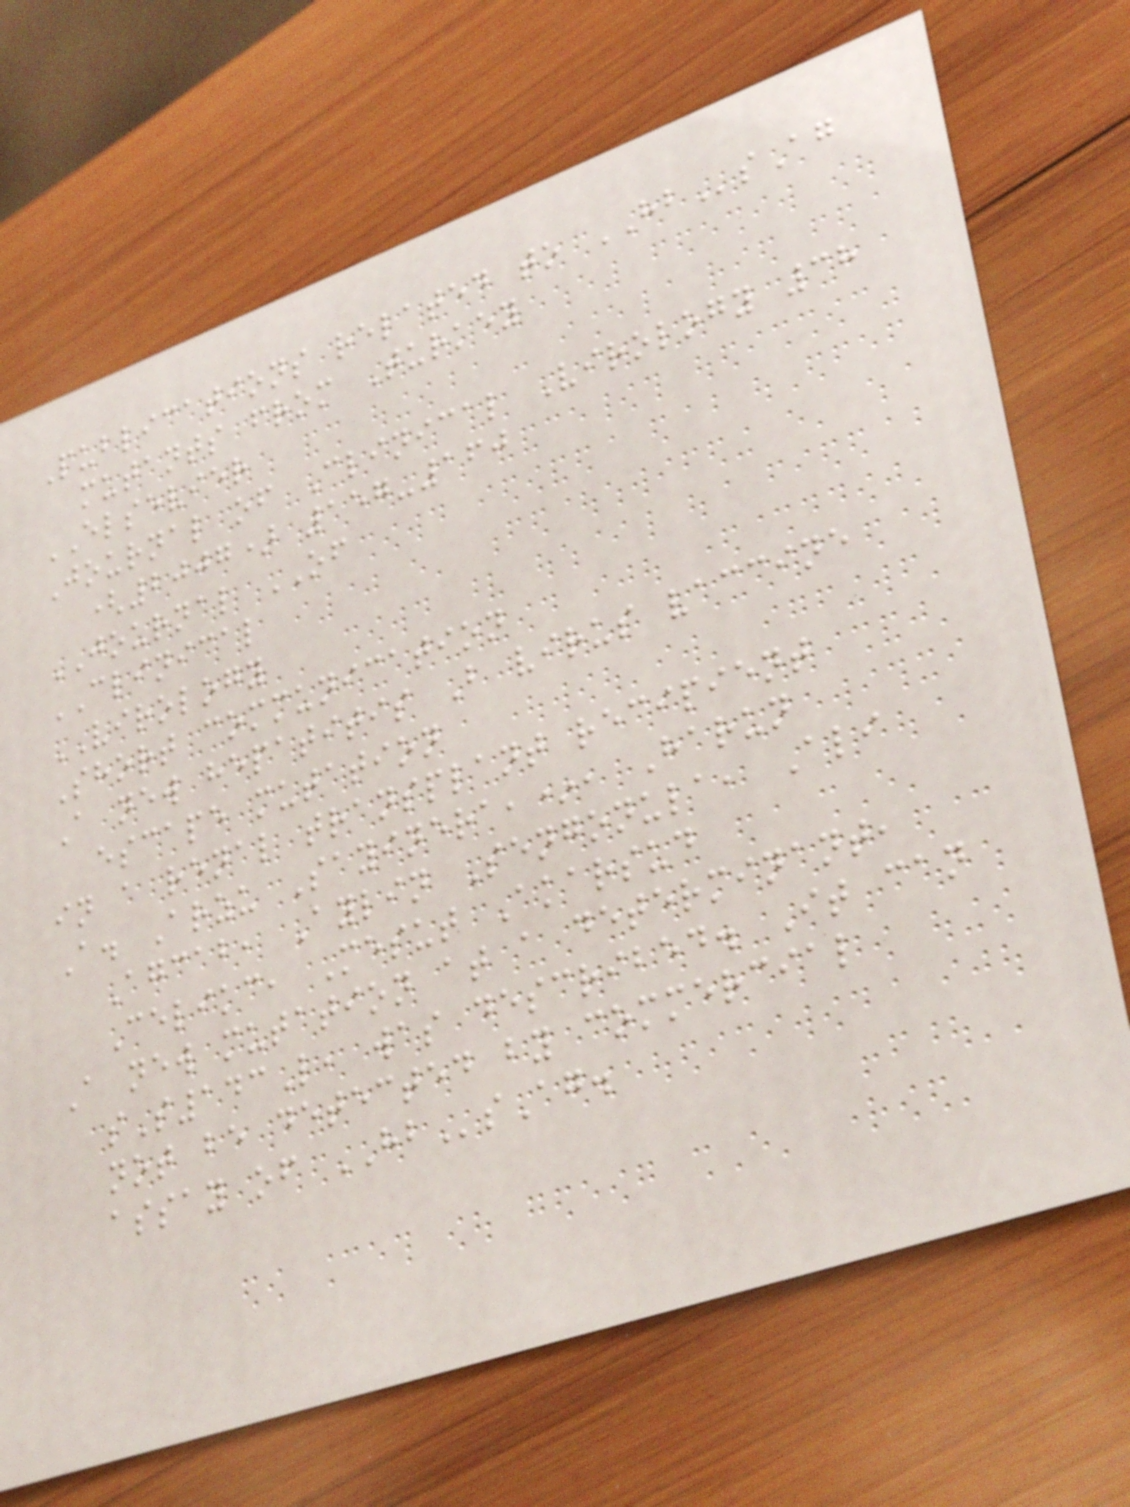Publications related to HBsAg
mutants from Turkey
ELSEVIER
Journal of Clinical Virology 38
(2007) 157-160
JOURNAL OF
CLINICAL
VIROLOGY
Short communication
A new hepatitis B virus vaccine
escape mutation
in a renal transplant recipient
A. Arzu Sayinera,*, Harun
Agcab, Aylin Sengonula, Ali
Celikc, Mesut Akarsud
A new mutation at a determinant,
sS143L, was described. It can
not be detected by commercial
assay of HBsAg.
